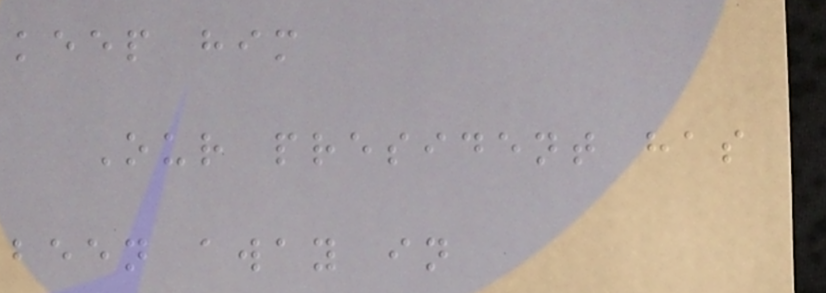keep him
Our president has
been away in
